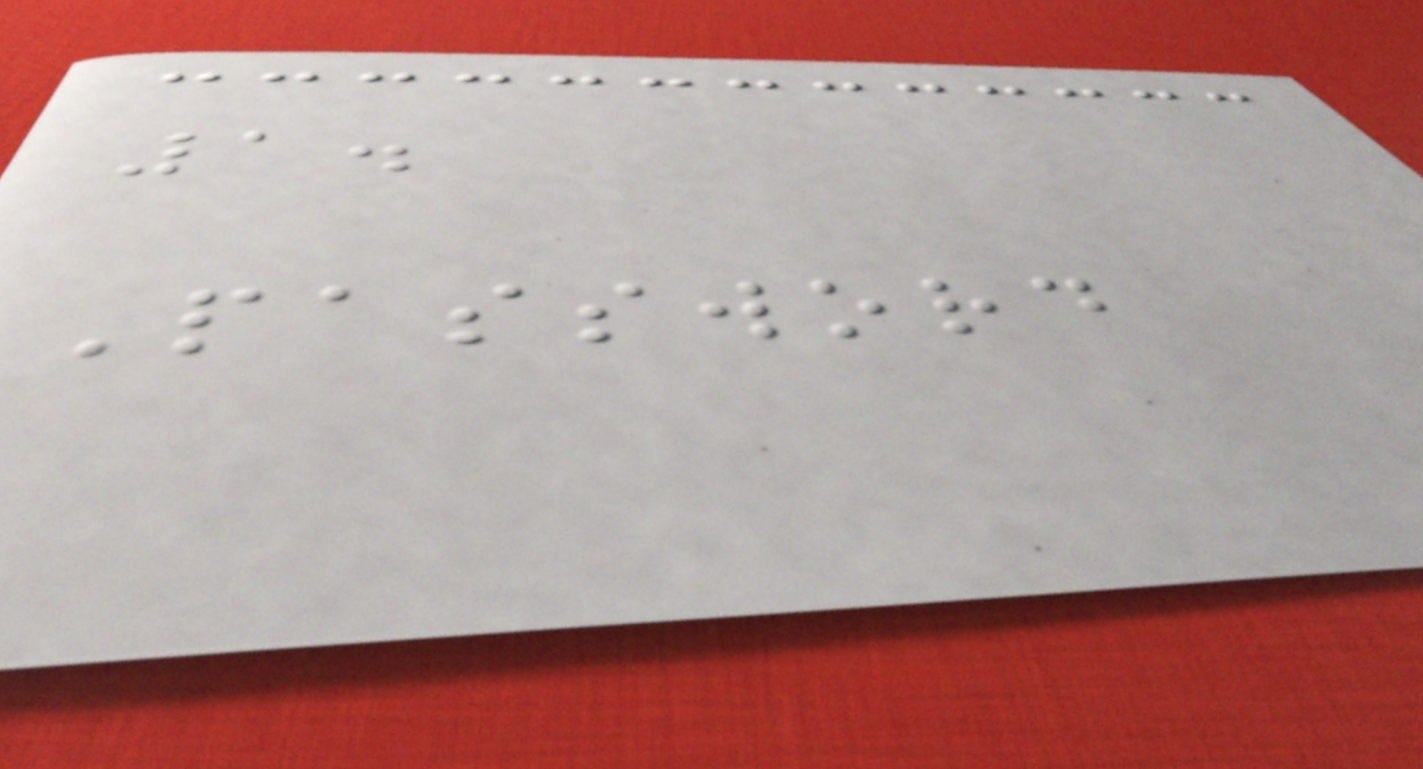1.
Password
